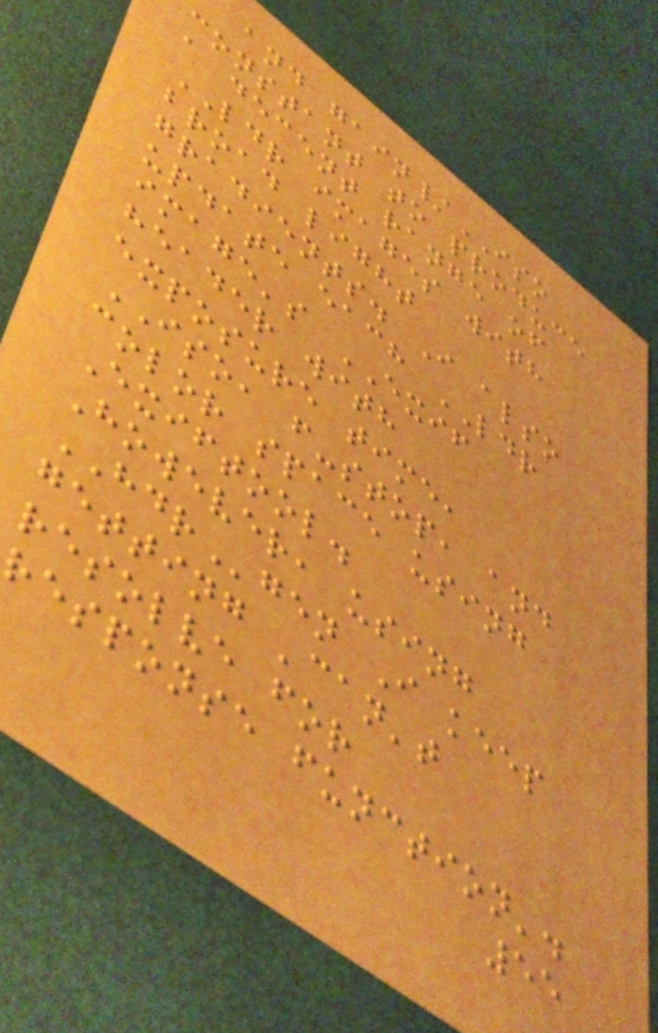and gain/ISO
constant to produce
a decent range of
LDR images with
broad light
gradients. I also
update each LDR
image's EXIF
header with
exposure time,
ISO, f-stop, and
color space using
Exiftool.
However, using
HDRgen I keep
getting 'can't
resolve for
response function'.
55
